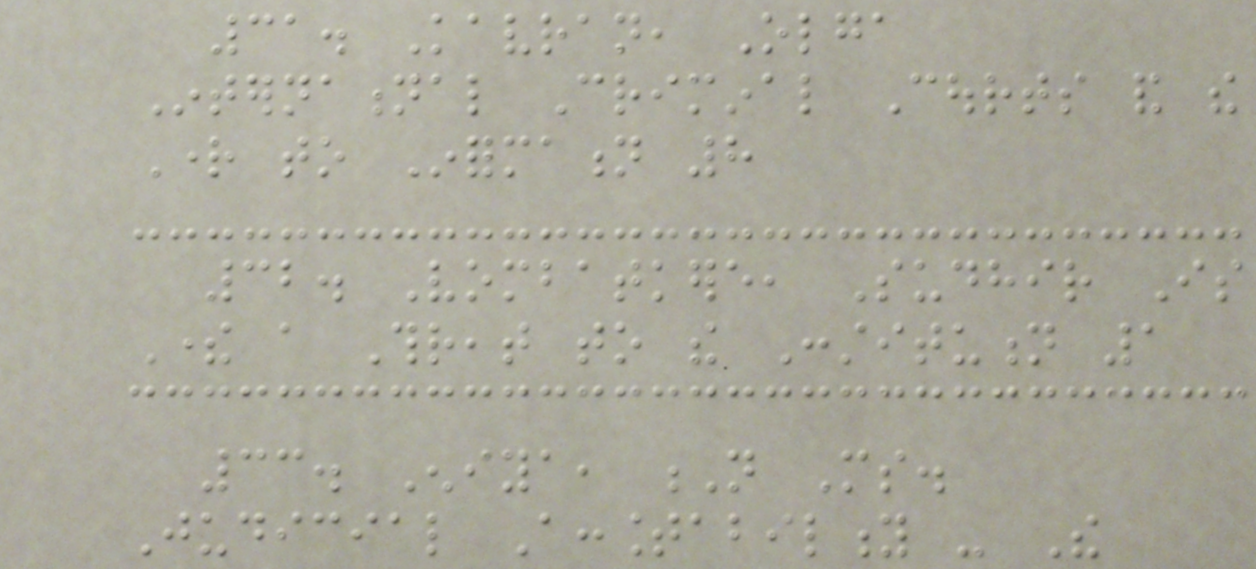31. Kavran, Olga
International Criminal Courts and the
Right to Information 8
32. Vombatkere, Sudhir Is
There a Threat to the Constitution 1
33. Eniya, N Ms.
Judicial Accountability - The
